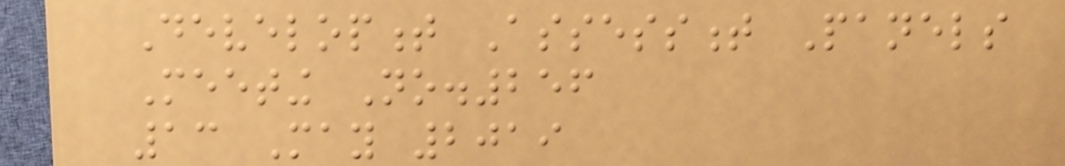Development Assessment Panels
Meeting No.256
13 May 2019
